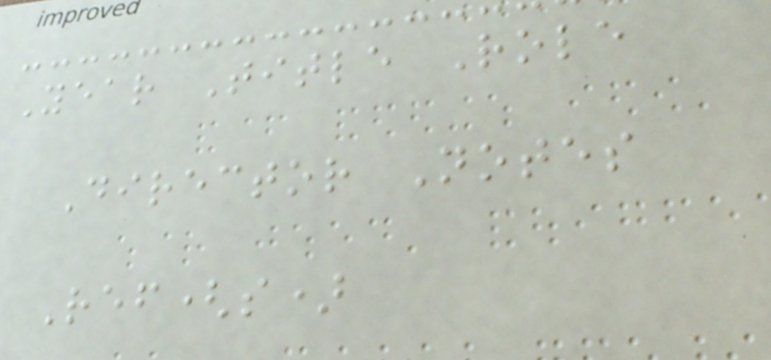Year Title Role
Director Notes
Ref(s)
